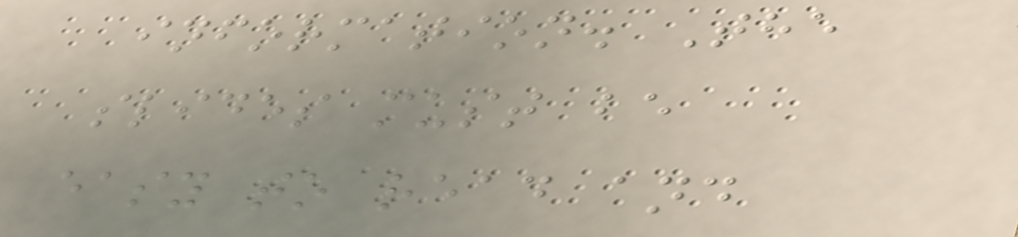information. The
slides must be
easy to read and
